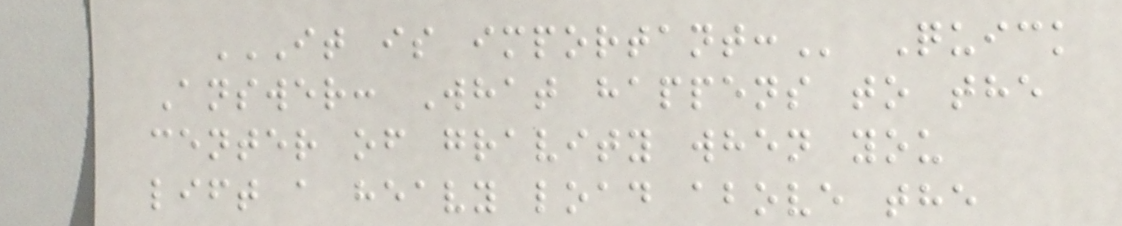IT IS IMPORTANT: Quick
Answer: What happens to the
center of gravity when you
lift a heavy load above the
